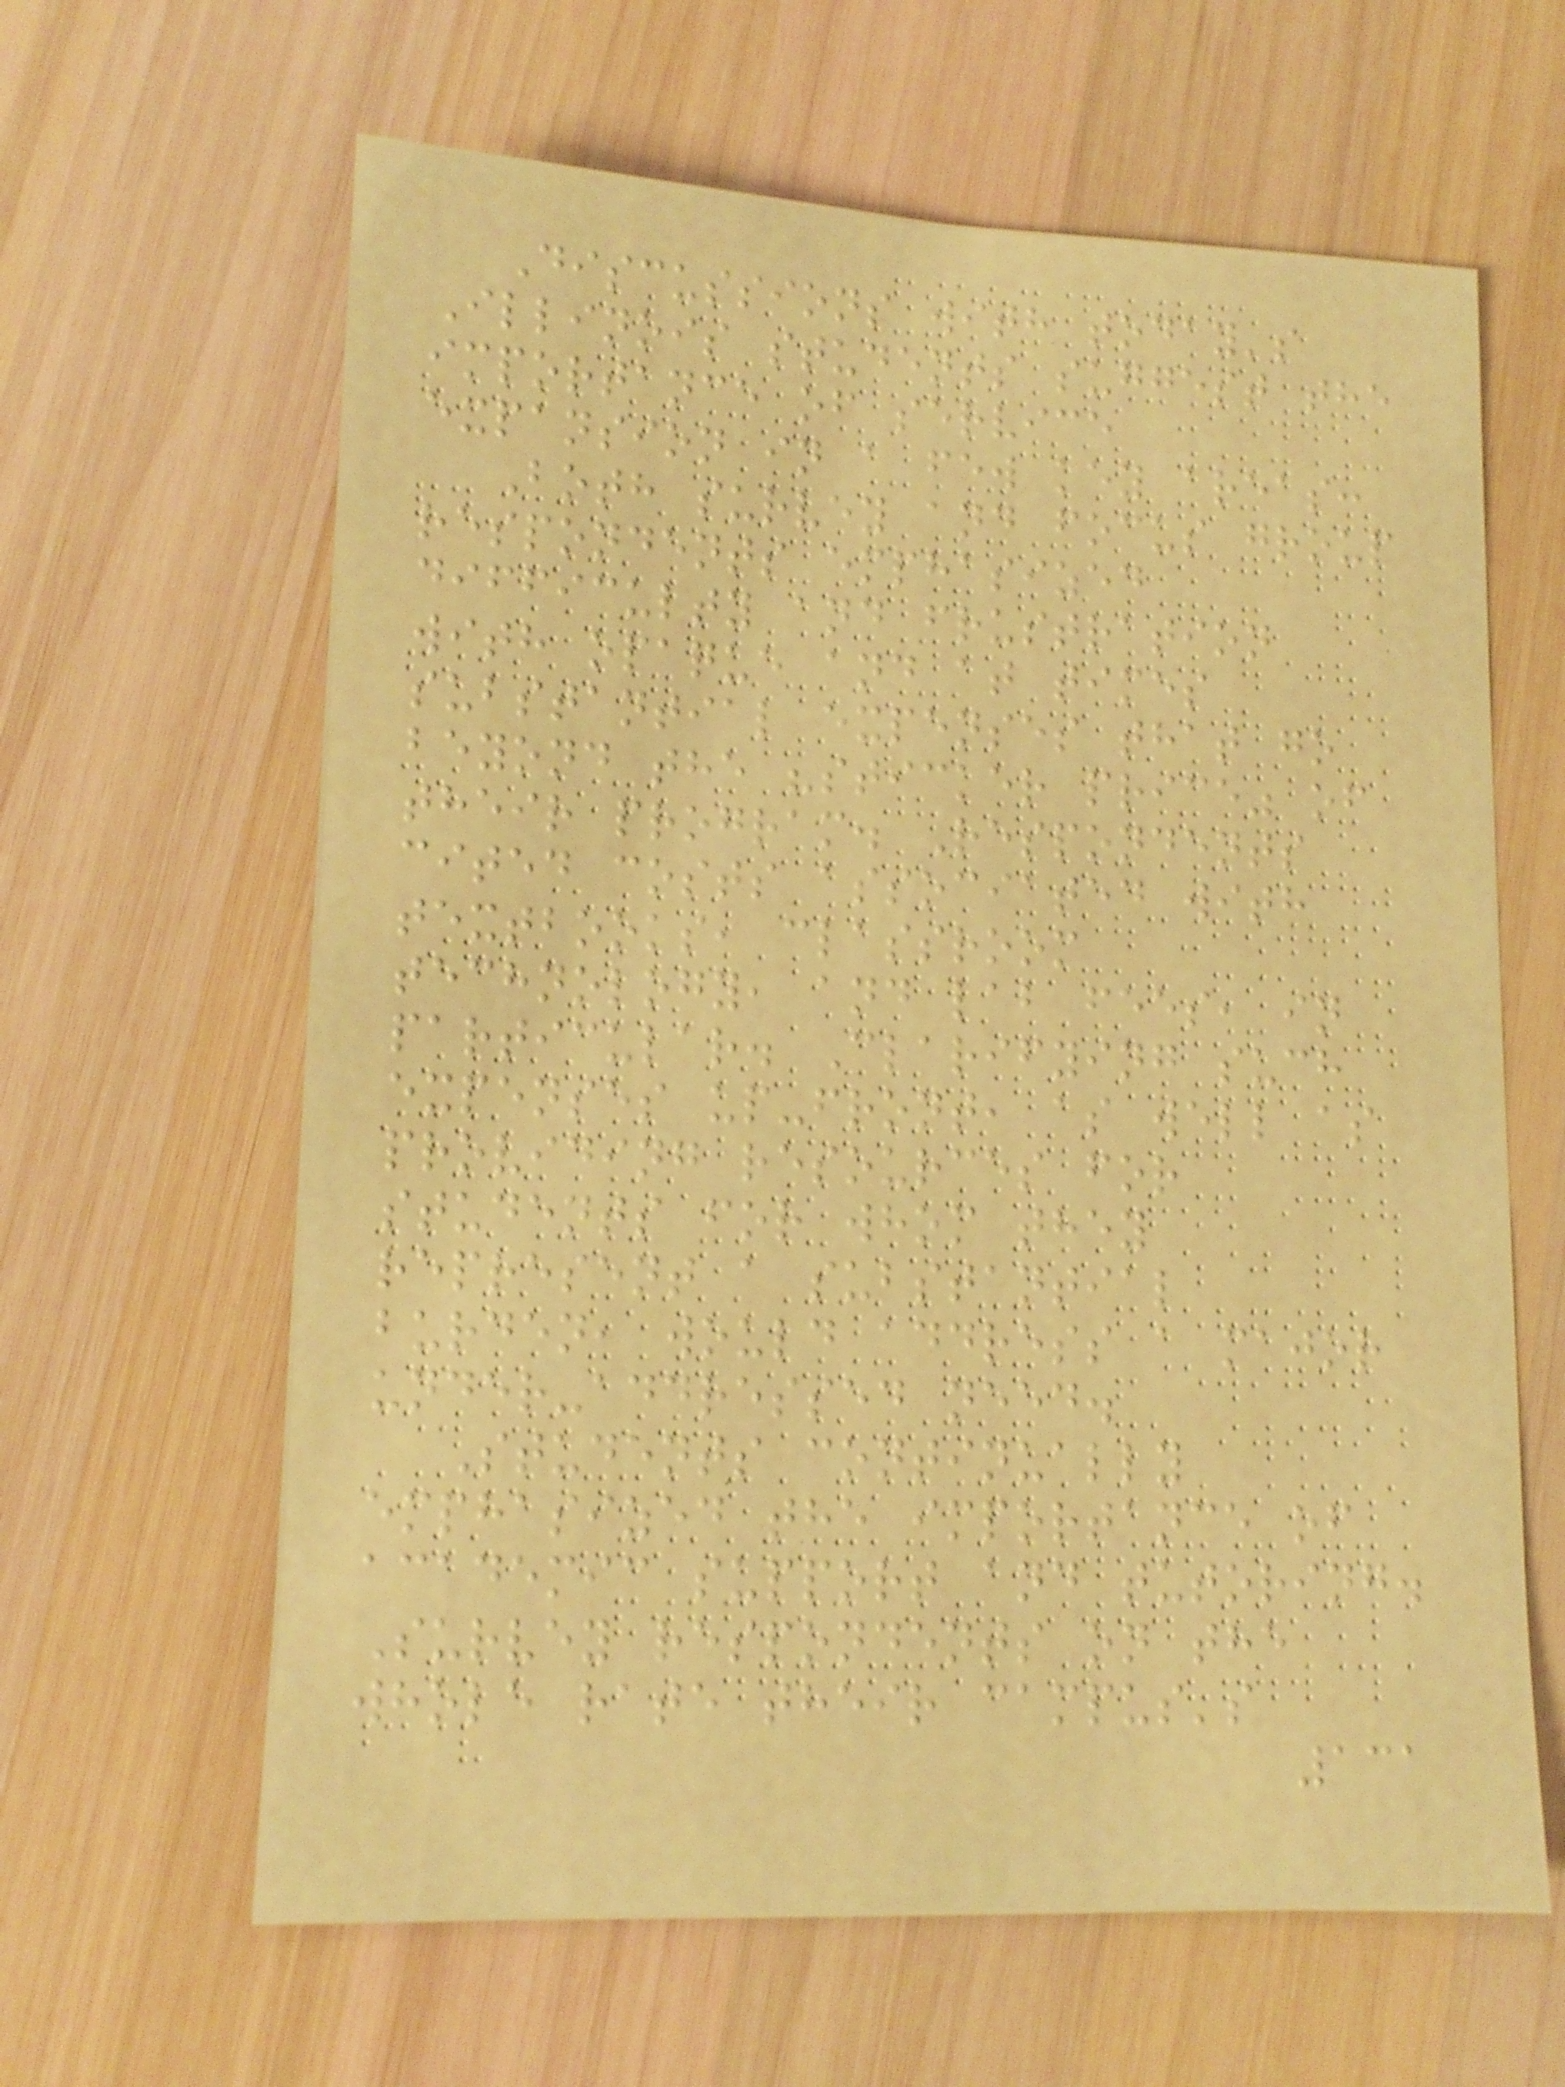Discussions with today's
Illinois students suggest the
importance of service
expansion in a few key areas:
Both survey and focus group
respondents emphasized
difficulty and frustration
with opaque and at times
substantial expenses that go
beyond the "sticker price" of
their program. Respondents
cited costs associated with
textbooks, classroom
technology, and lab fees, in
particular. Clarifying such
expenses up-front, as well as
providing resources for
students for whom they
represent a substantial
burden, would address a major
under-addressed need.
Students continually
emphasized the importance of
academic support and tutoring.
Survey respondents on the
whole rate their campus's
131
